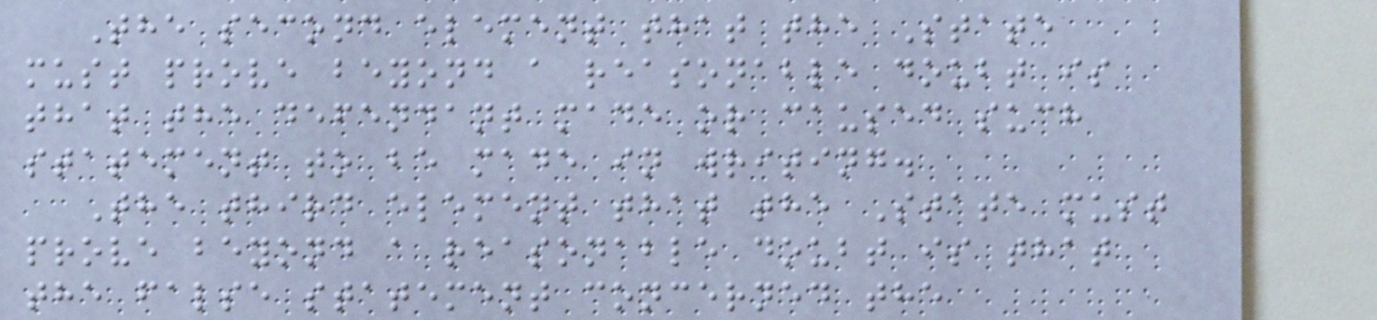The second element that the State
must prove beyond a reasonable doubt is
that the defendant made or caused such
statement to be made in writing.
The third element that the State must
prove beyond a reasonable doubt is that
the false statement concerned the
